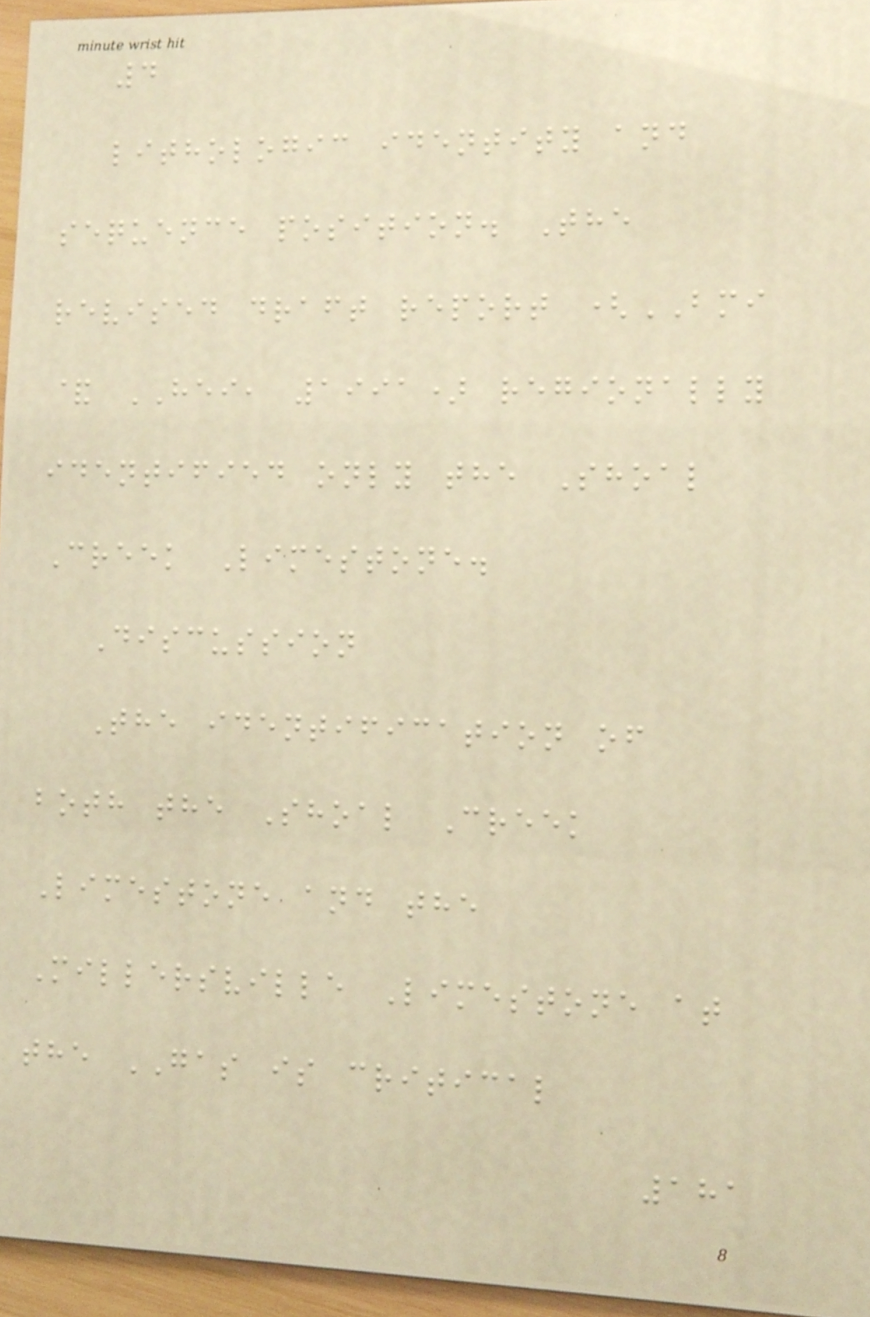4
lithologic identity and
sequence position. The
revised draft report (BMI
& HEI, 1991) regionally
identified only the Shoal
Creek Limestone.
Discussion
The identification of
both the Shoal Creek
Limestone and the
Millersville Limestone at
the GAS is critical
181
